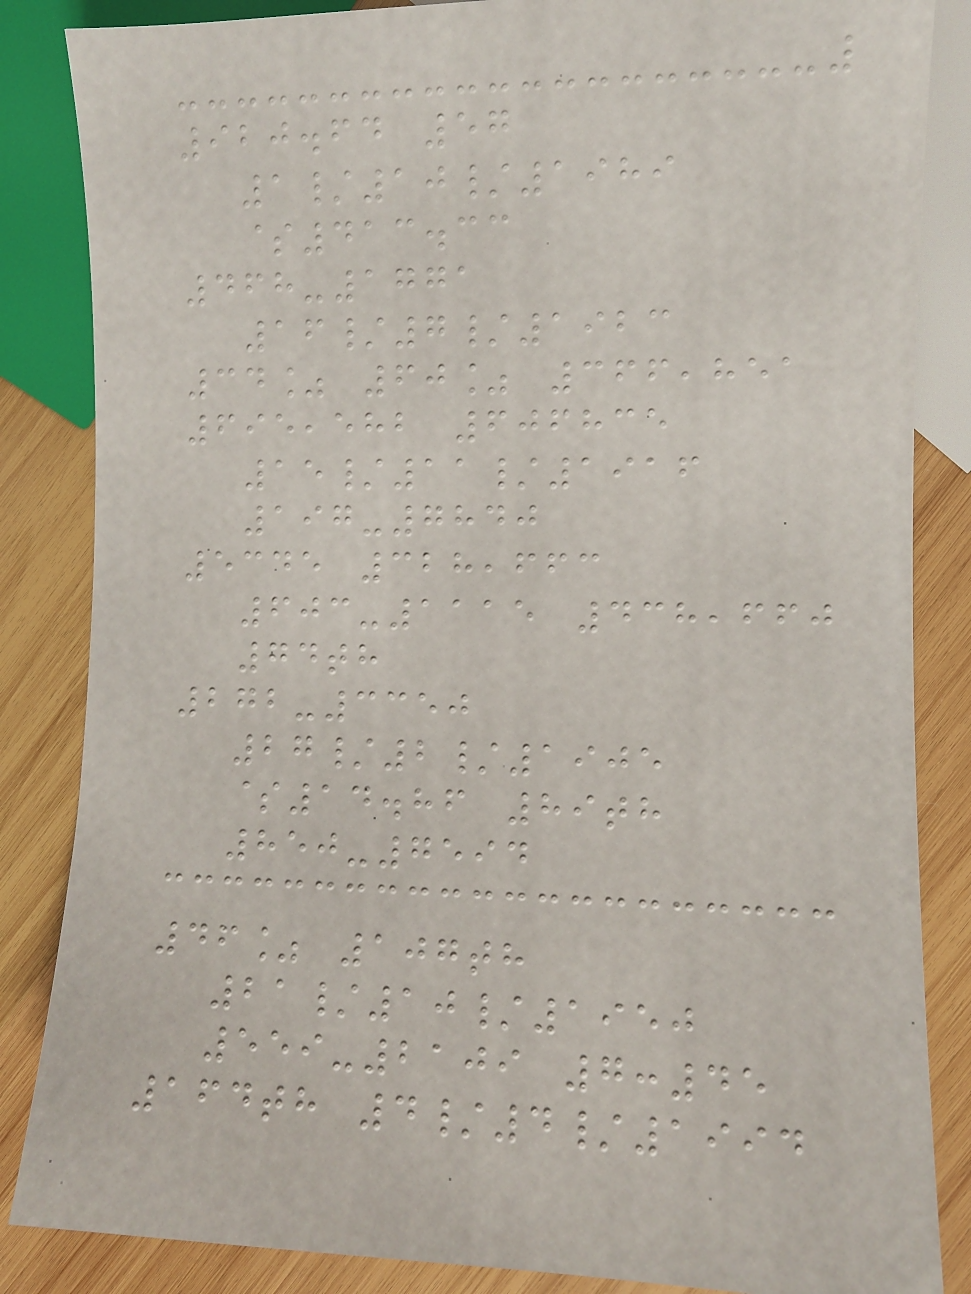920.64 57
1/10/1989
$413.33
468-1771
16/7/1923
34% 60% 366,851
695,582 606835
15/11/1916
197-7840
5345 328,663
603-1115 438,660
74th
272-3350
27/2/1905
$14.86 89th
850-7594
46% 107th
21/10/1950
559-2109 7:45
164th 4/4/1994
